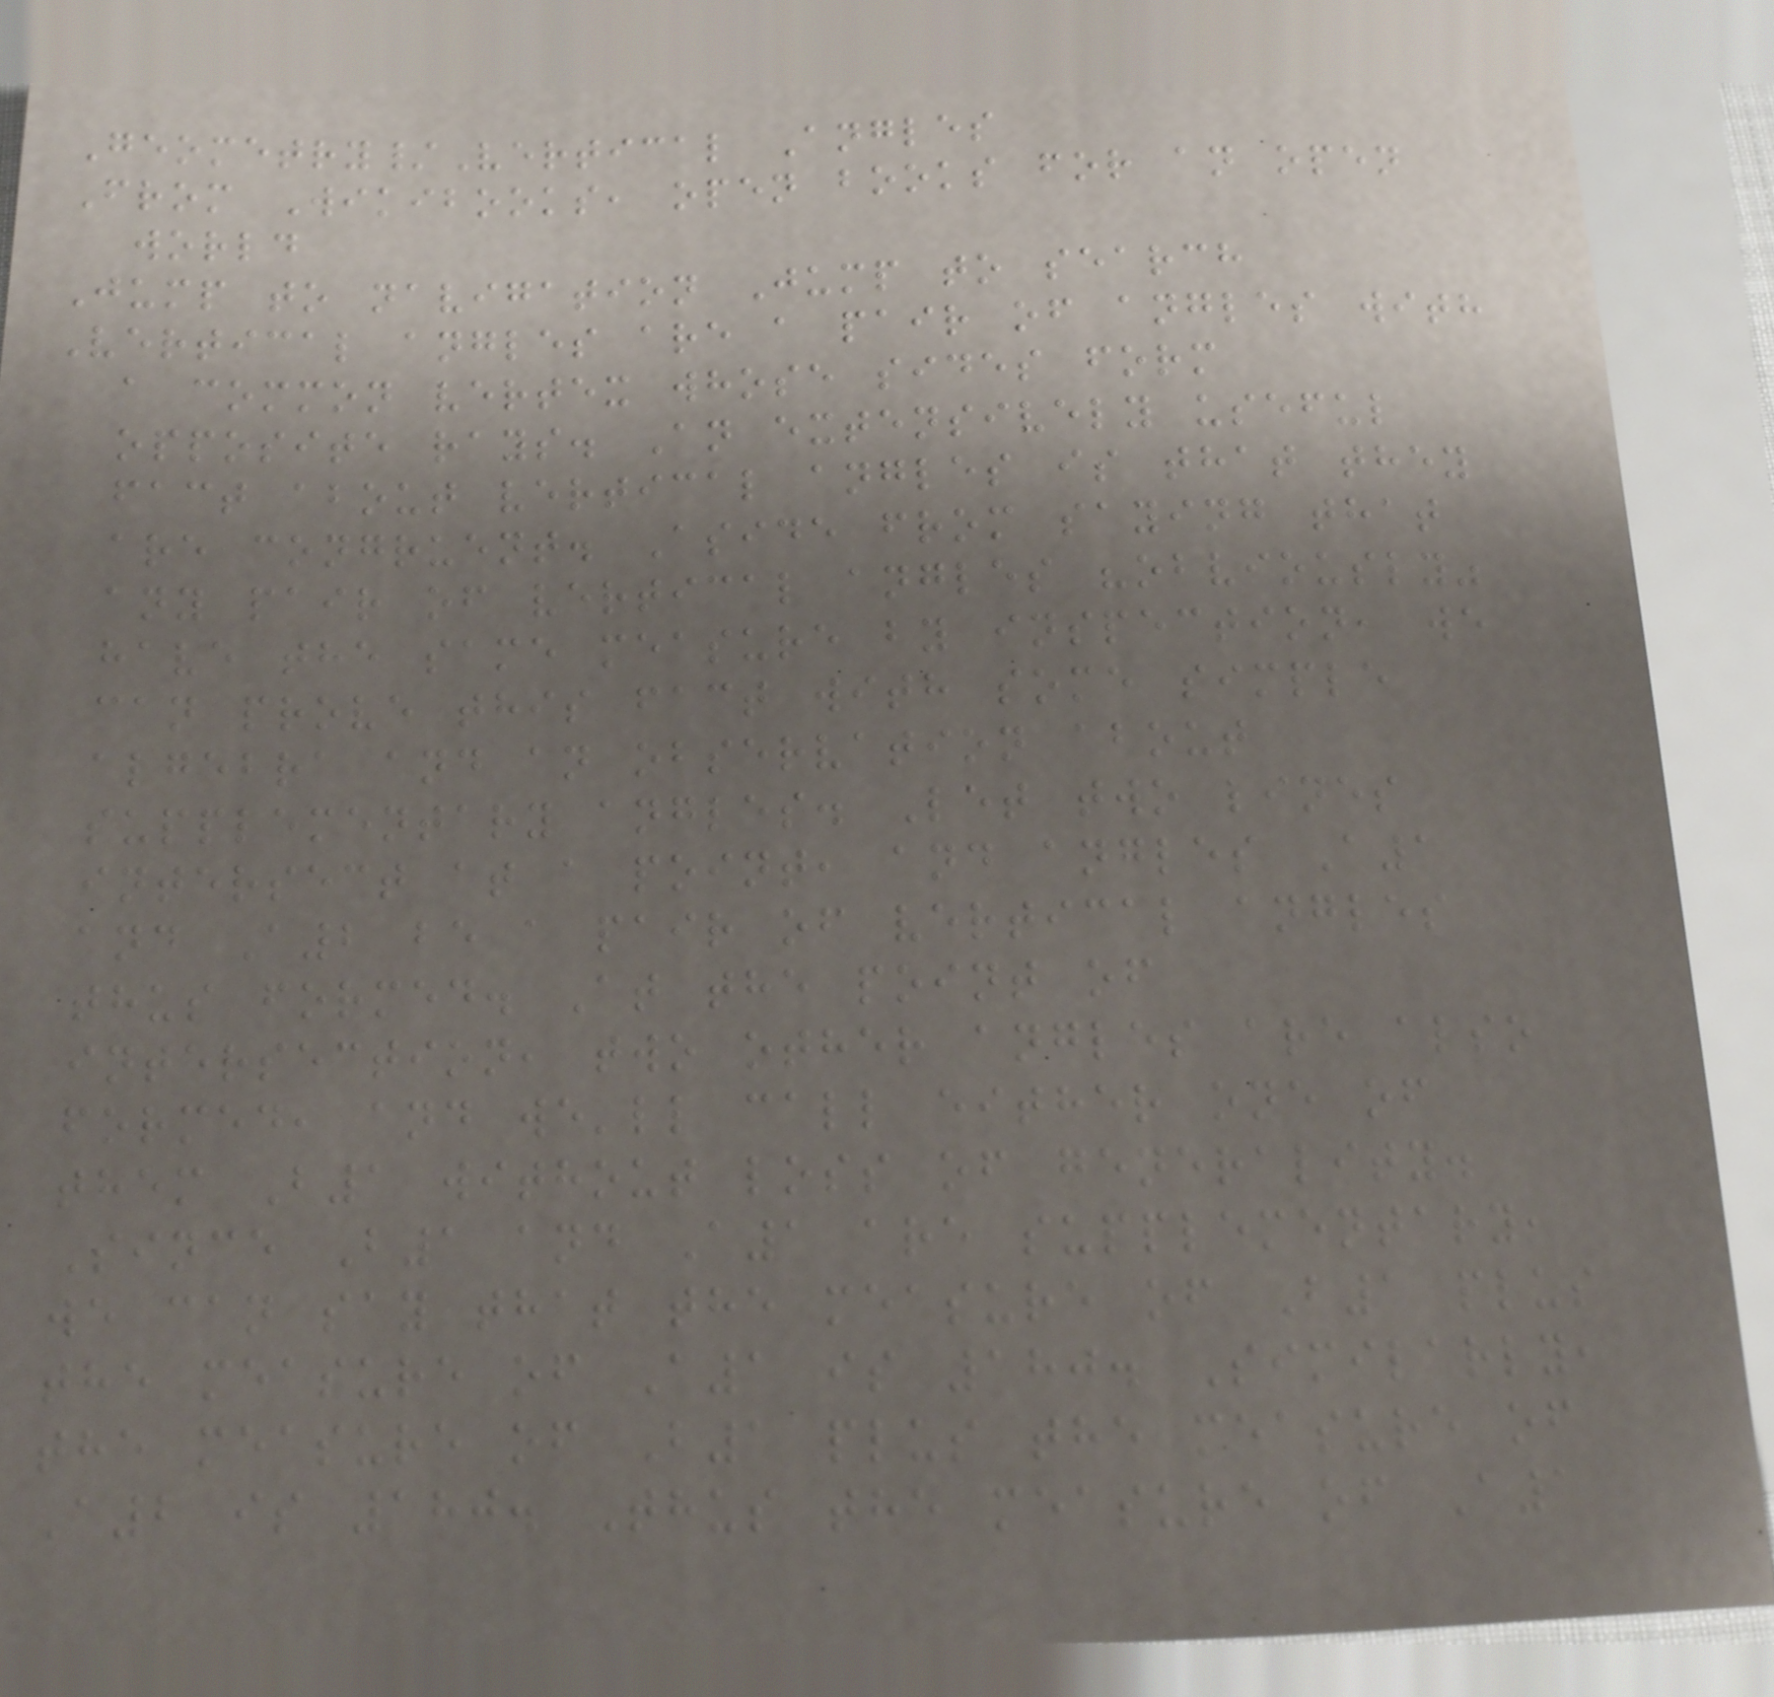Geometry/Vertical Angles
From Wikibooks, open books for an open
world
Jump to navigation Jump to search
Vertical angles are a pair of angles with
a common vertex whose sides form
opposite rays. An extensively useful
fact about vertical angles is that they
are congruent. Aside from saying that
any pair of vertical angles "obviously"
have the same measure by inspection, we
can prove this fact with some simple
algebra and an observation about
supplementary angles. Let two lines
intersect at a point, and angles A1
and A2 be a pair of vertical angles
thus formed. At the point of
intersection, two other angles are also
formed, and we'll call either one of
them B1 without loss of generality.
Since B1 and A1 are supplementary,
we can say that the measure of B1 plus
the measure of A1 is 180. Similarly,
the measure of B1 plus the measure of
A2 is 180. Thus the measure of A1
